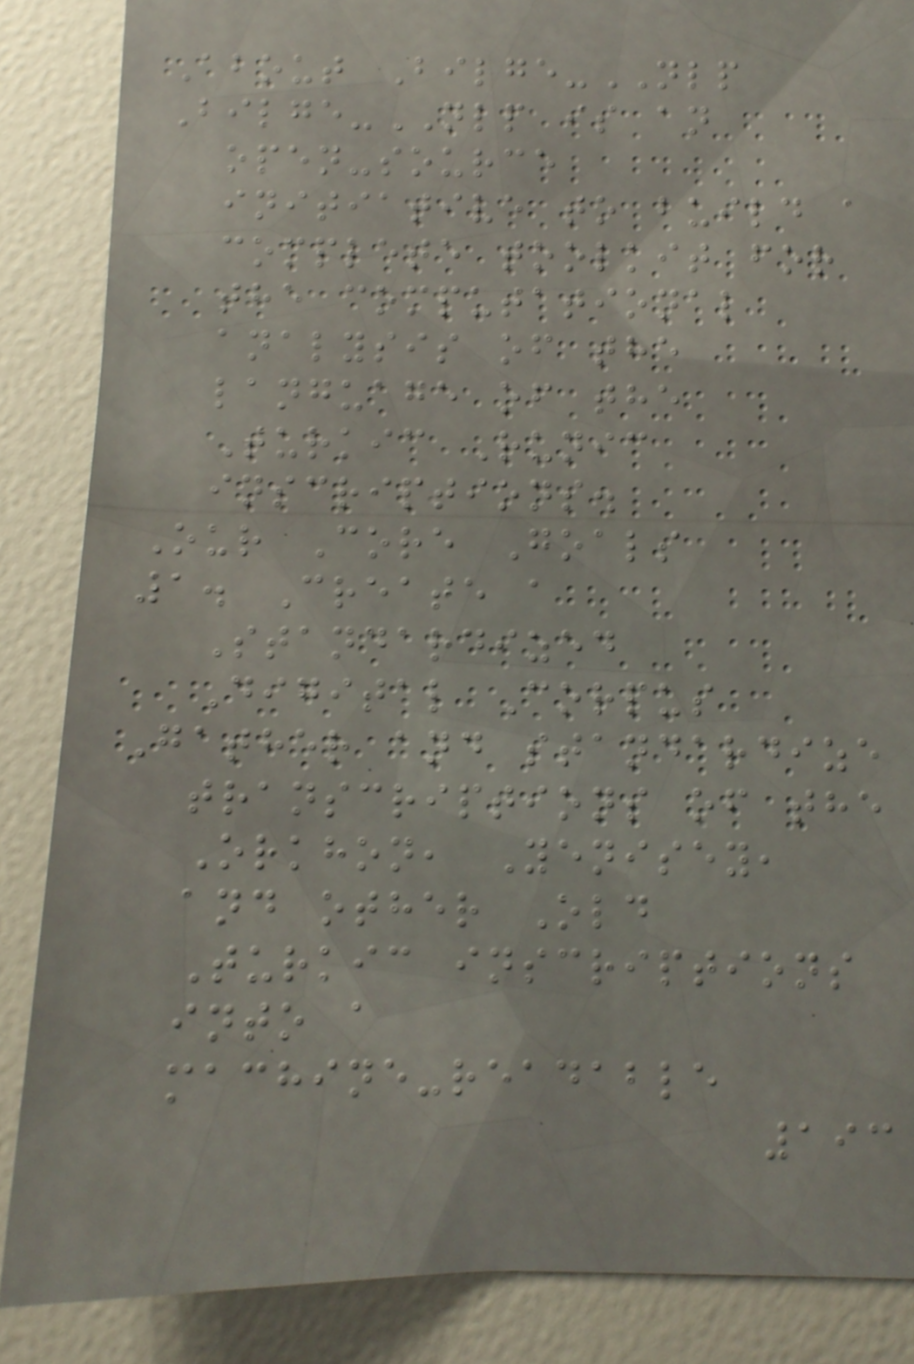About Bilge-NLP
Bilge-NLP is an
open-source
initiative to build a
complete toolkit for
the computational
analysis of the
language of the
Turkic Runic
inscriptions.
Our Core Goals
1. Create a
Standardized
Digital Corpus
Gather and standardize
transcriptions of the
Orkhon, Yenisey,
and other Old
Turkic inscriptions
into a
machine-readable
193
